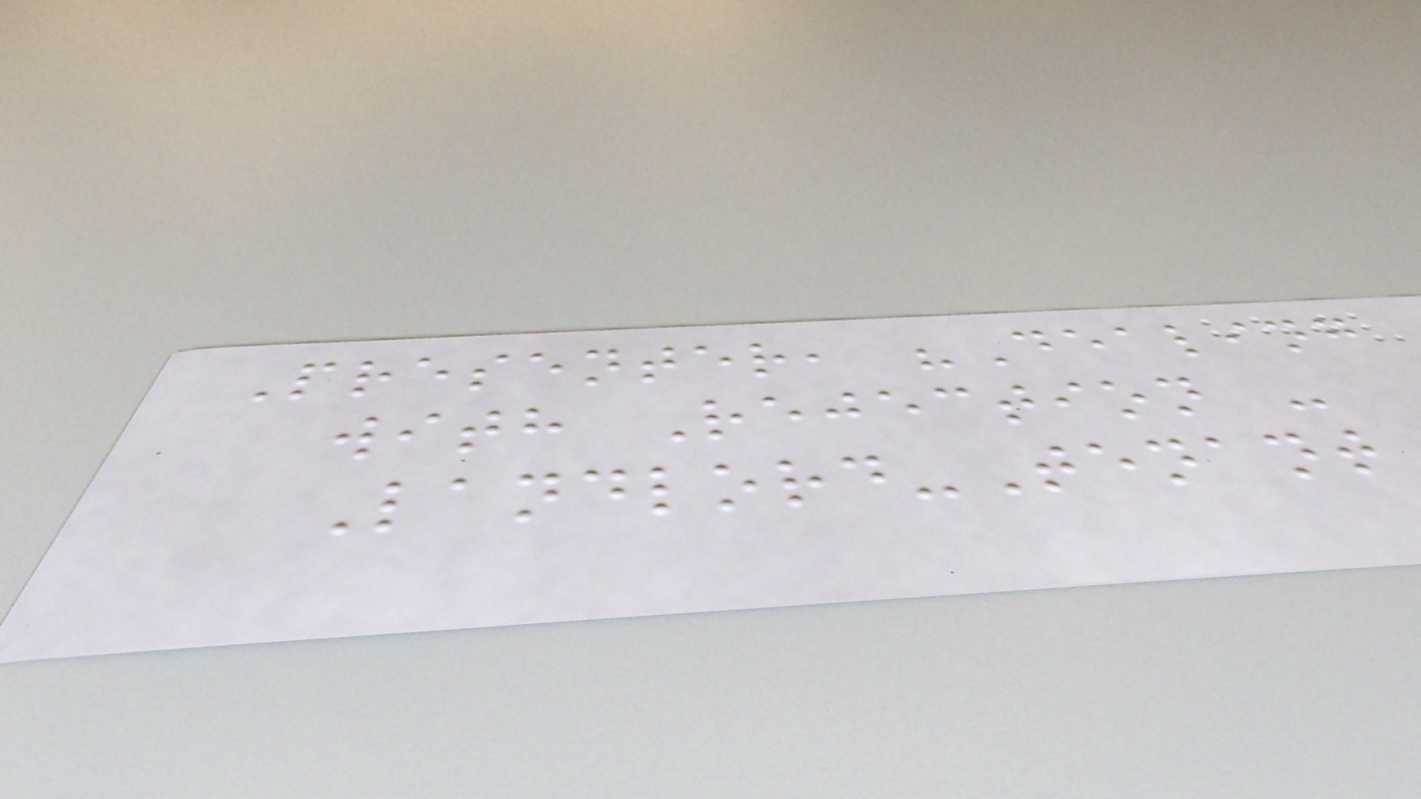Presenter, "Dealing
with Rejection -
Landlord-Tenant
